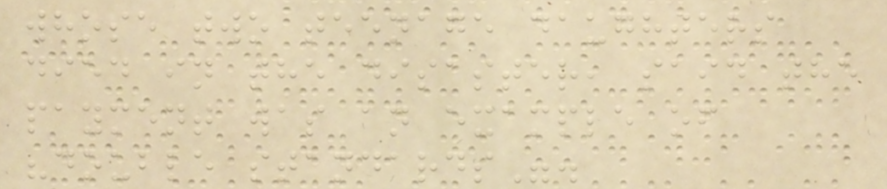whose two teenage daughters
died in the disaster, said the
payment was an example of
"double standards".
